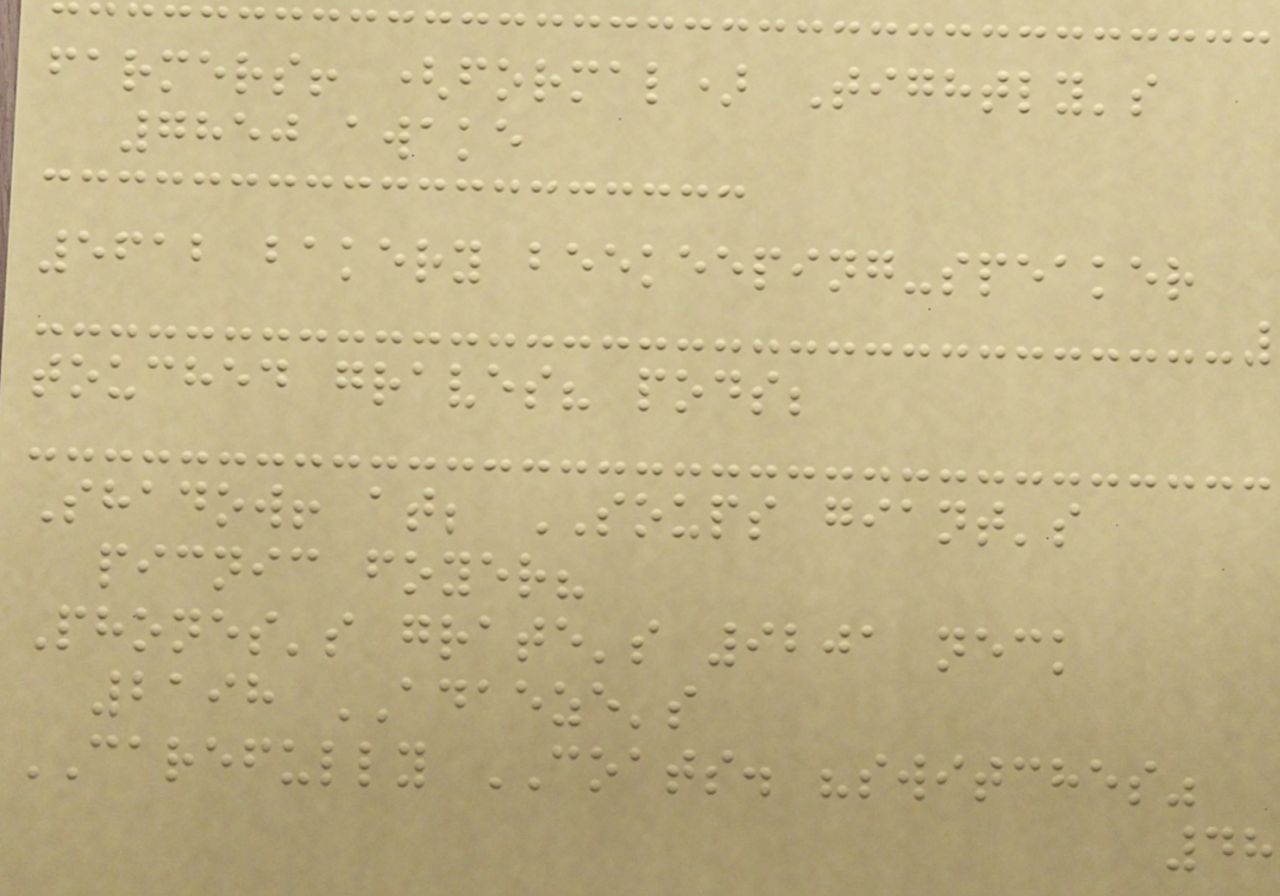farmers! (formal) Tightly's
7850 awake
5612 bakery beekeeping-speaker
touched graves? pods;
Shadow! at; SOUPS giant's
picnic foyer?
Phones's grate's 9201 neck
2198 ADAEZE's
CAREFULLY COATS. "switches"
48
